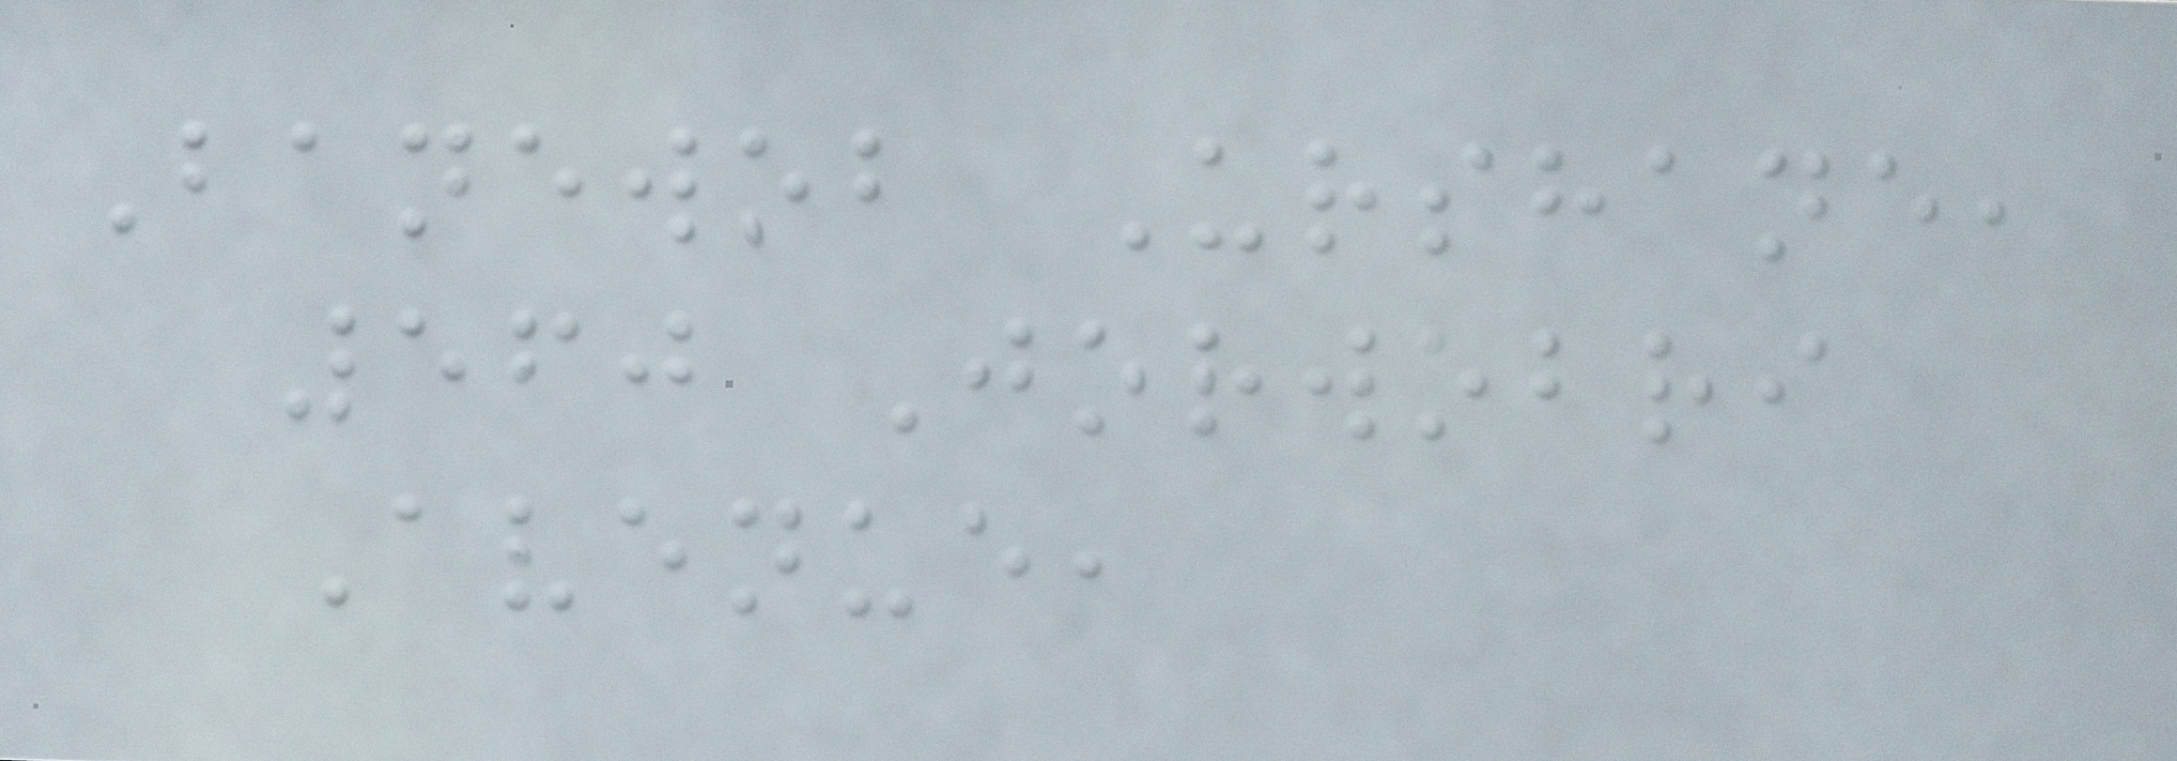Banewob Urshane,
560 Jorwobri
Avenue,
